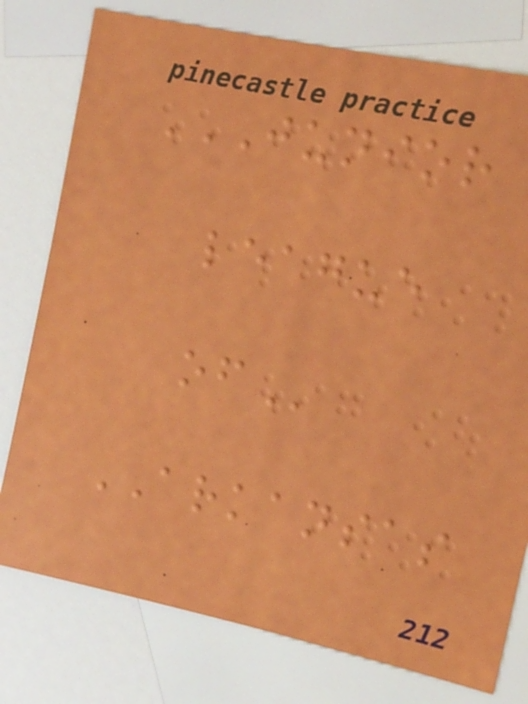JUNIOR
LEAGUE
OF
ARKANSAS
